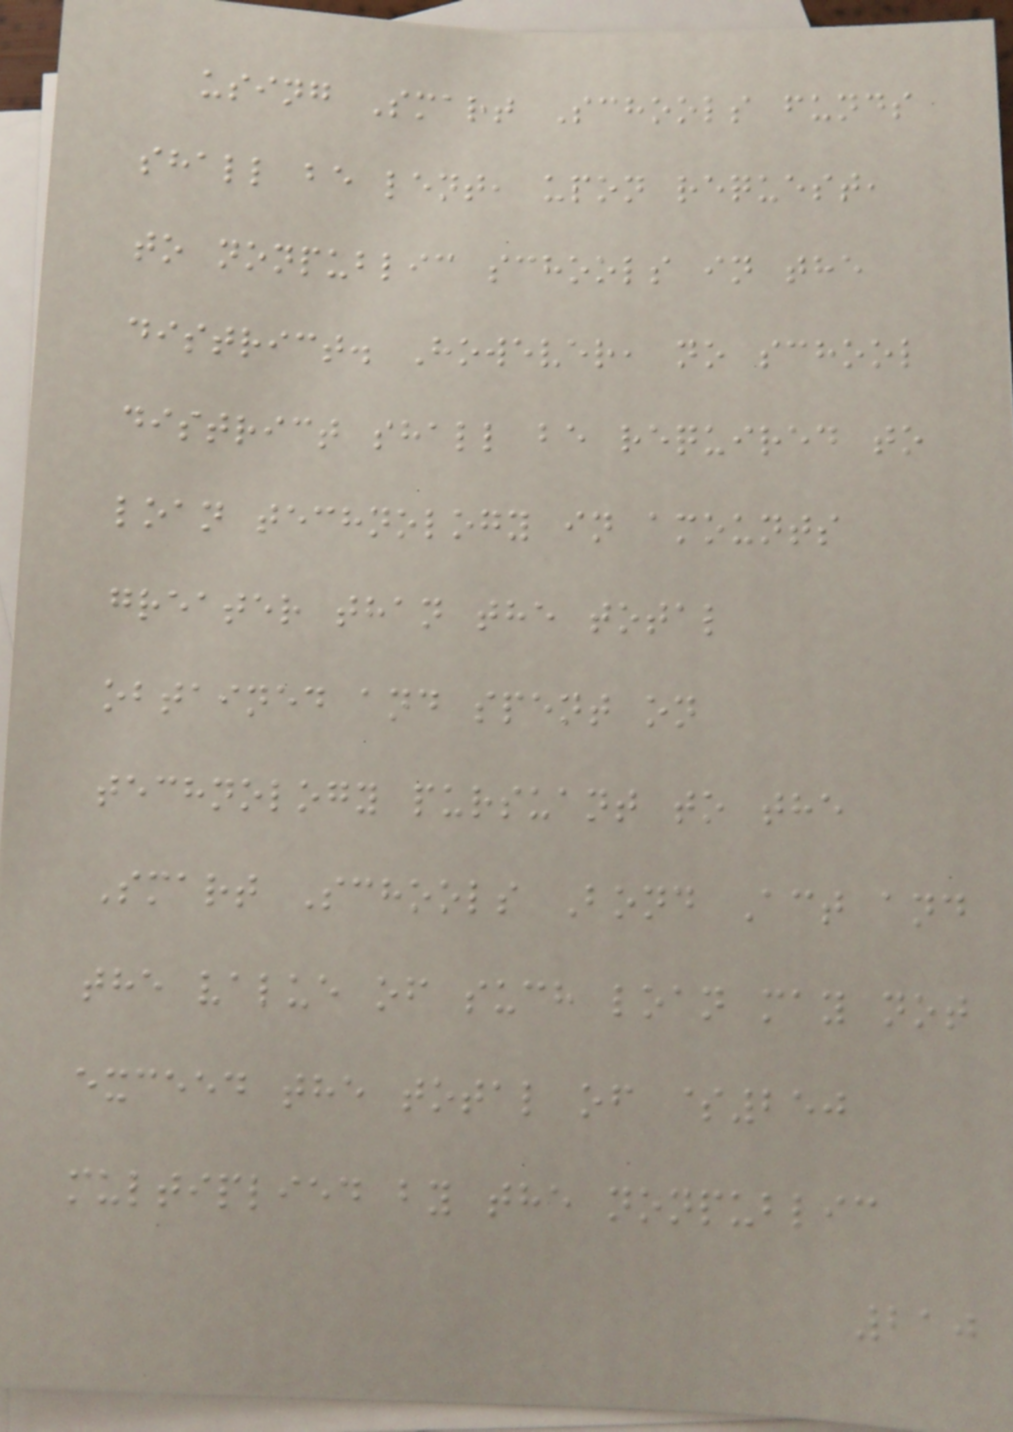using Smart Schools funds
shall be lent, upon request,
to nonpublic schools in the
district. However, no school
district shall be required to
loan technology in amounts
greater than the total
obtained and spent on
technology pursuant to the
Smart Schools Bond Act and
the value of such loan may not
exceed the total of $250
multiplied by the nonpublic
210
